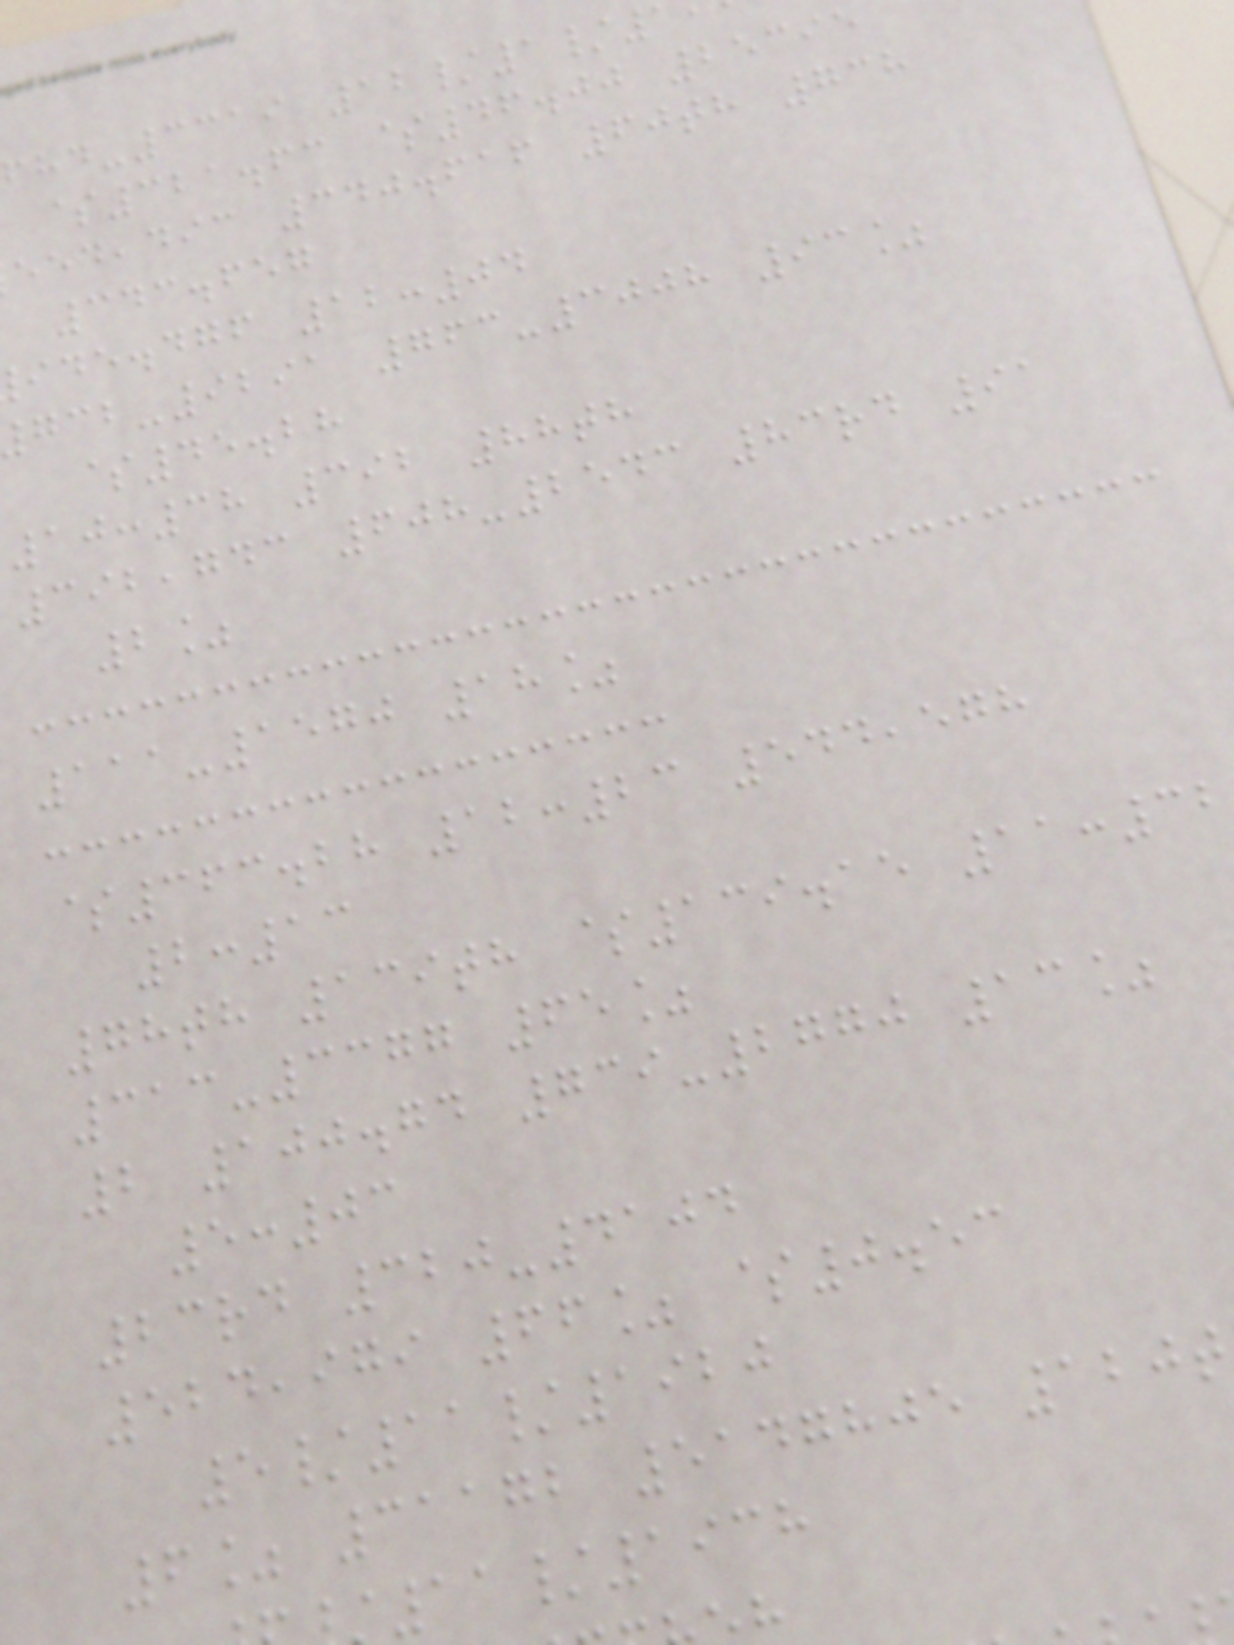-3319 12/1/
$321.63 $46.00 25395
,dic 340.616 60th 738
343.657
ide.dgf 12:04
-9291 763-3008 93%
$45.28
10:38 392 88th
392,743 608-2543 83rd 91
2%
111-1570 18%
$363.28 12:23 544,578
2:13
78th 139th $139.15 11:32
313-3377 65%
2 100.74 739-2770 13%
5:03
23rd 320-4104
524,979 66% $0.53
5/11/1920
6% 31172 5147805 120t
11/1938
